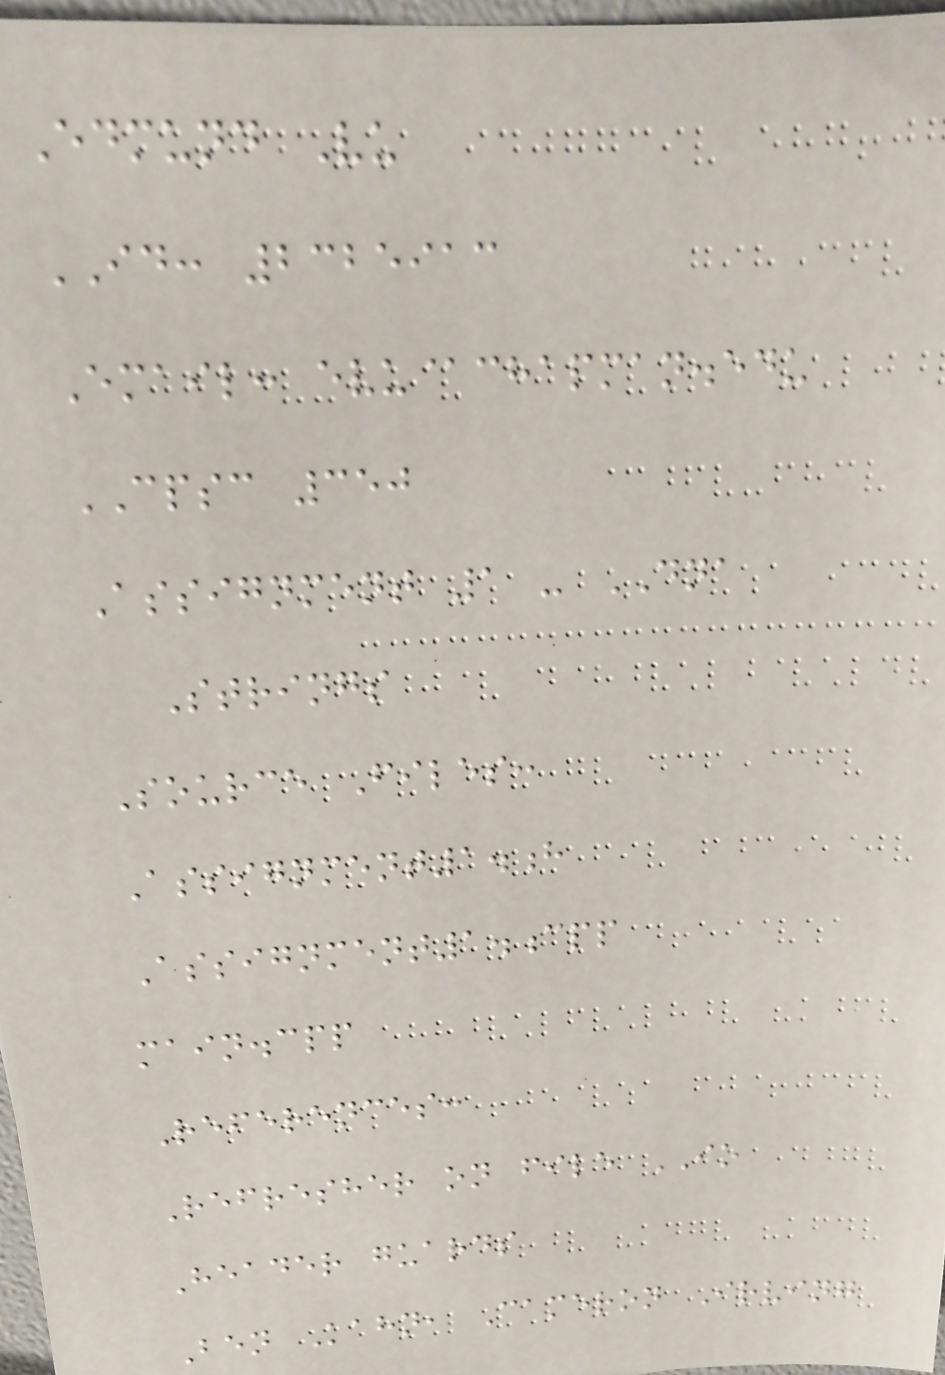Edmund Vu
ID: 2325913
Email: evu@chapman.edu
CPSC 350
Assignment 1 - DNA
Strings
Source Files:
Assignment1.h
Assignment1.cpp
main.cpp
References:
Refresher on file IO
Header guards
Ben Kahn, Cameron Irving
